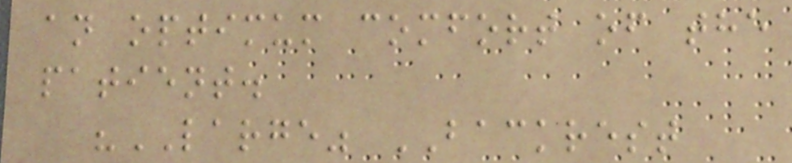an optimum comfort of the
patient.
"LARGE" BACKREST
